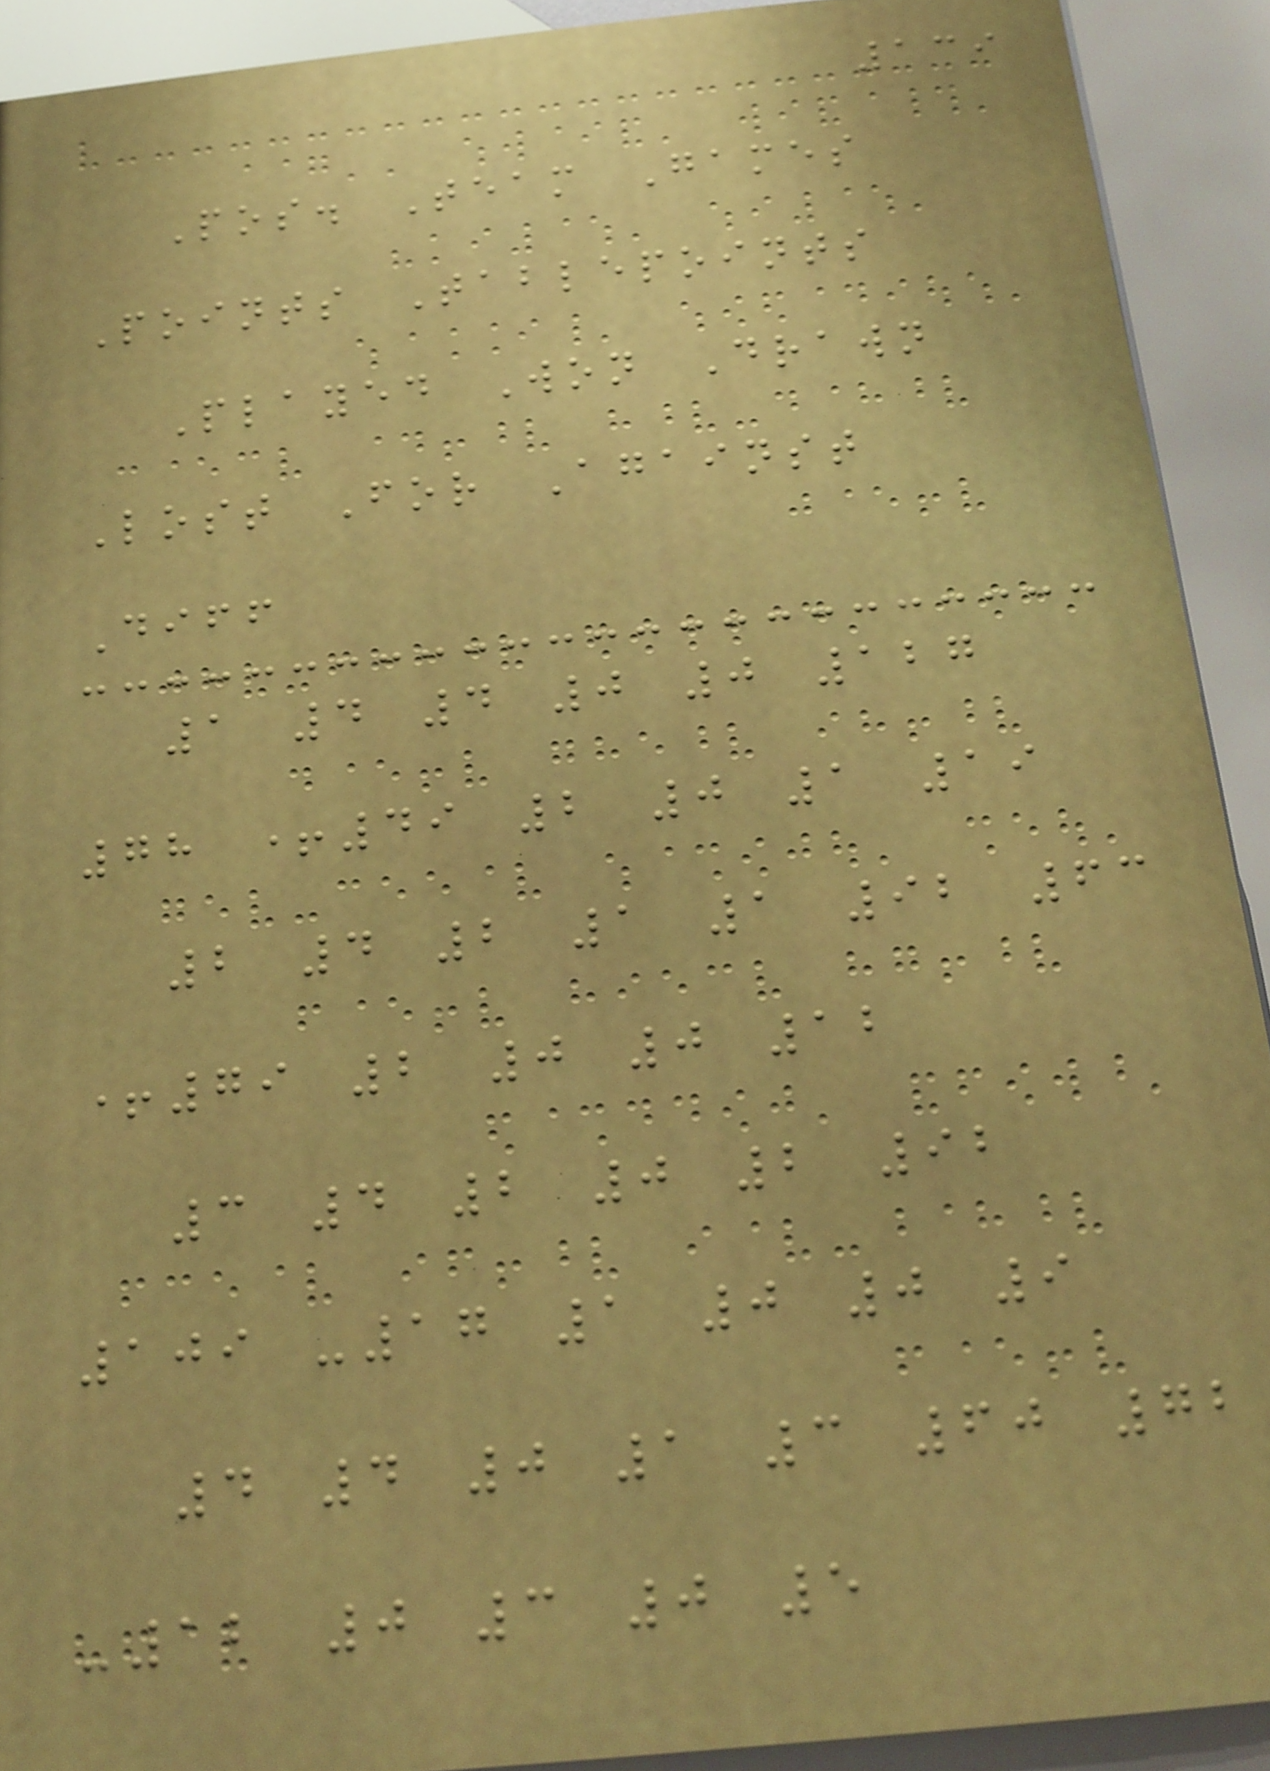139
Pos. Team Games
Points Tablepoints
Played Won Drawn
Lost For Against
Diff
1 4 4 0 0 127
78 +49 2 0 1 19
2 4 2 1 1 92 63
+79 2 0 0 12
3 4 2 0 2 92
109 -17 1 0 0 9
4 4 0 1 3 60 72
-12 0 3 0 5
